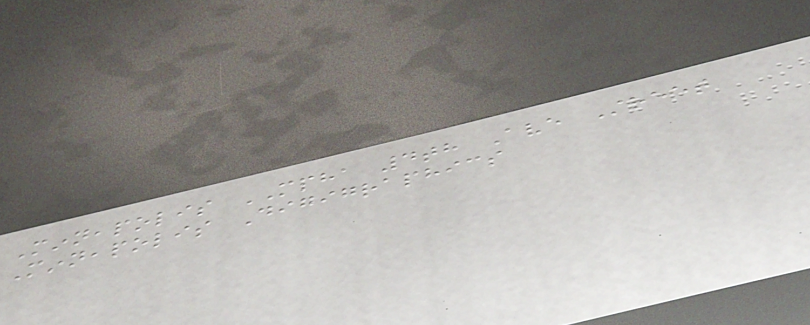Minneapolis MPHA 4th Ave Street
Minneapolis Digigraphics
